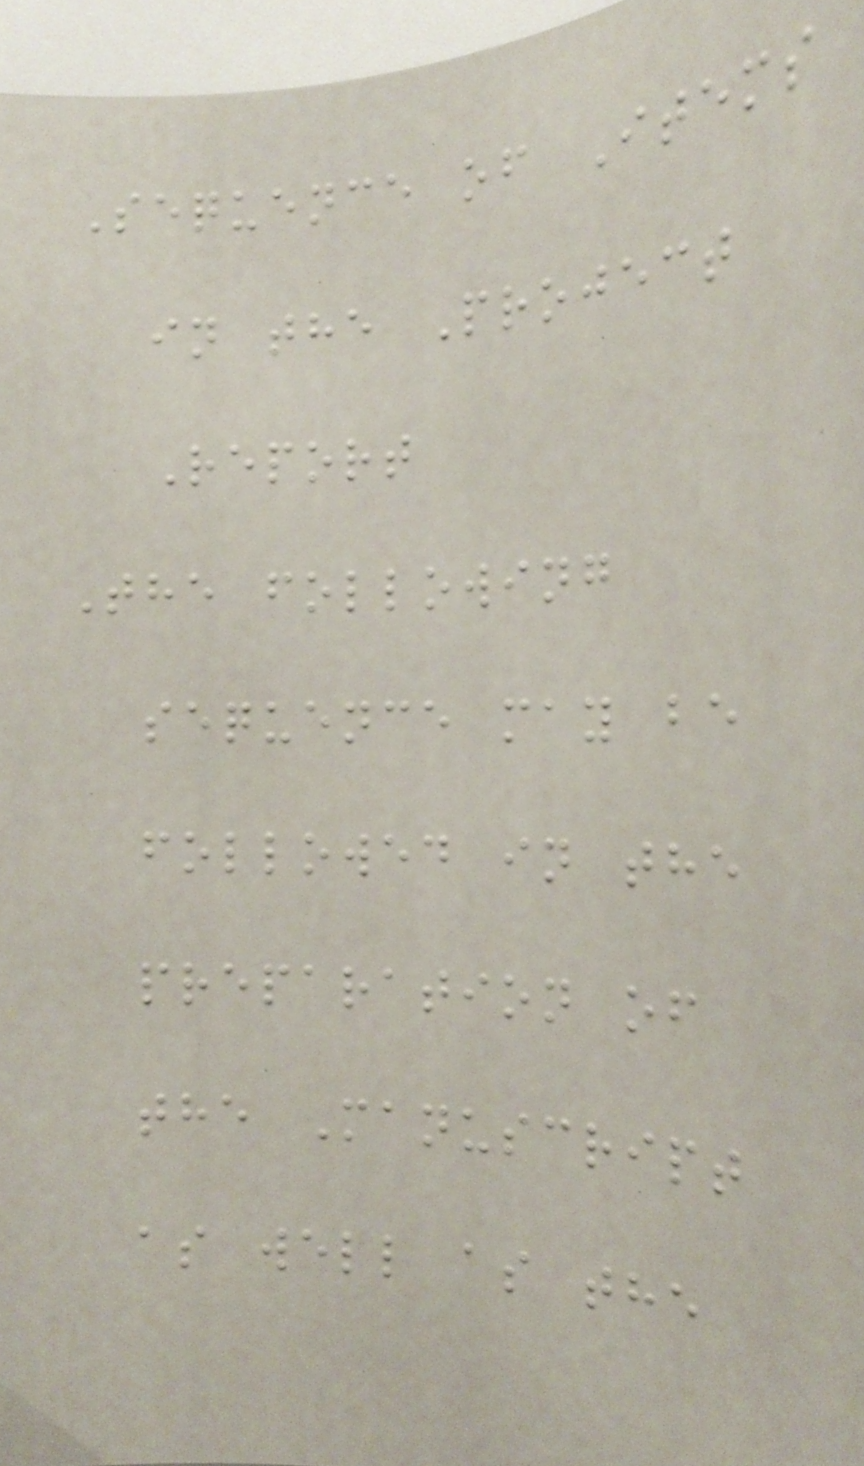Sequence of Items
in the Project
Report
The following
sequence may be
followed in the
preparation of
the Manuscript
as well as the
